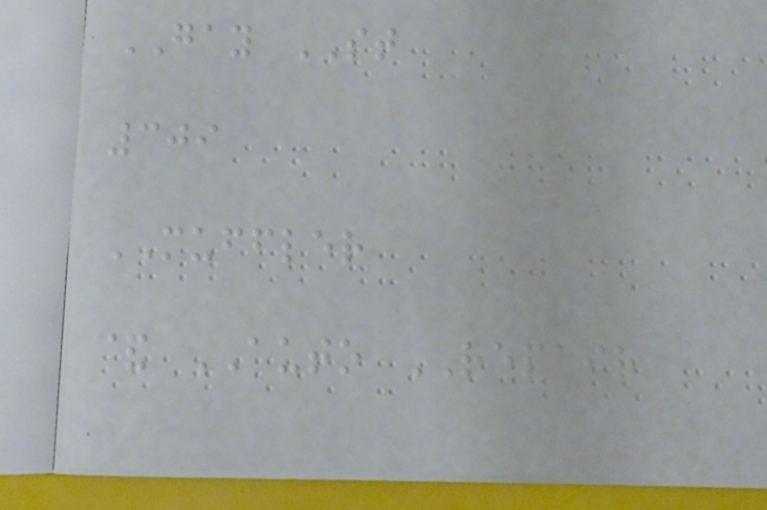GAY ST
309
MUFFLER
& AUTO REPAIR
